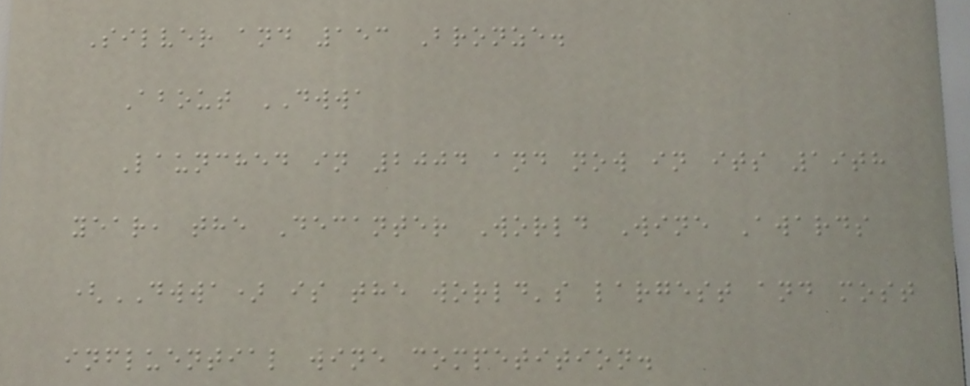Silver and 153 Bronze.
About DWWA
Launched in 2004 and now in its 19th
year, the Decanter World Wine Awards
(DWWA) is the world's largest and most
influential wine competition.
